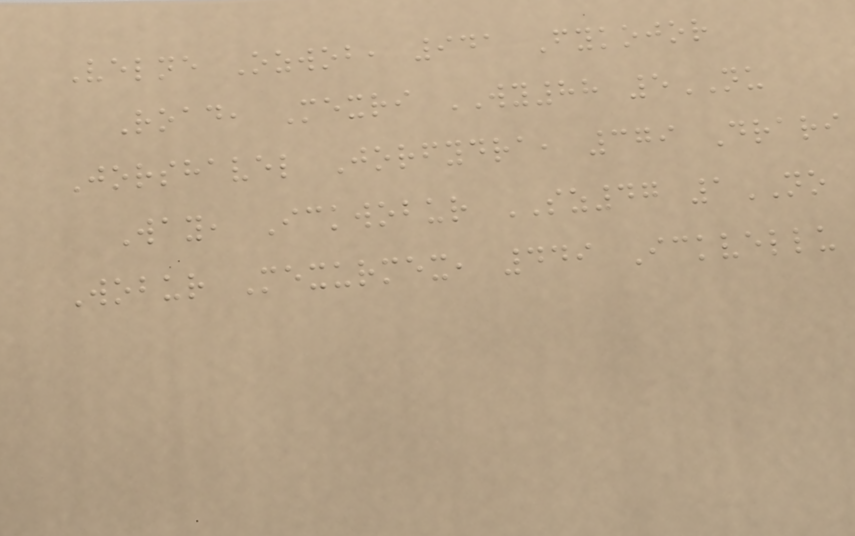Velne Ozwob, 941 Fykojor
Road, Mexri WY88 5NU
Jorshavel Jorfydra, 379 Drari
Way, Ickwobur SZ47 1NO
Wobur Mexurmex, 449 Ickvellu
